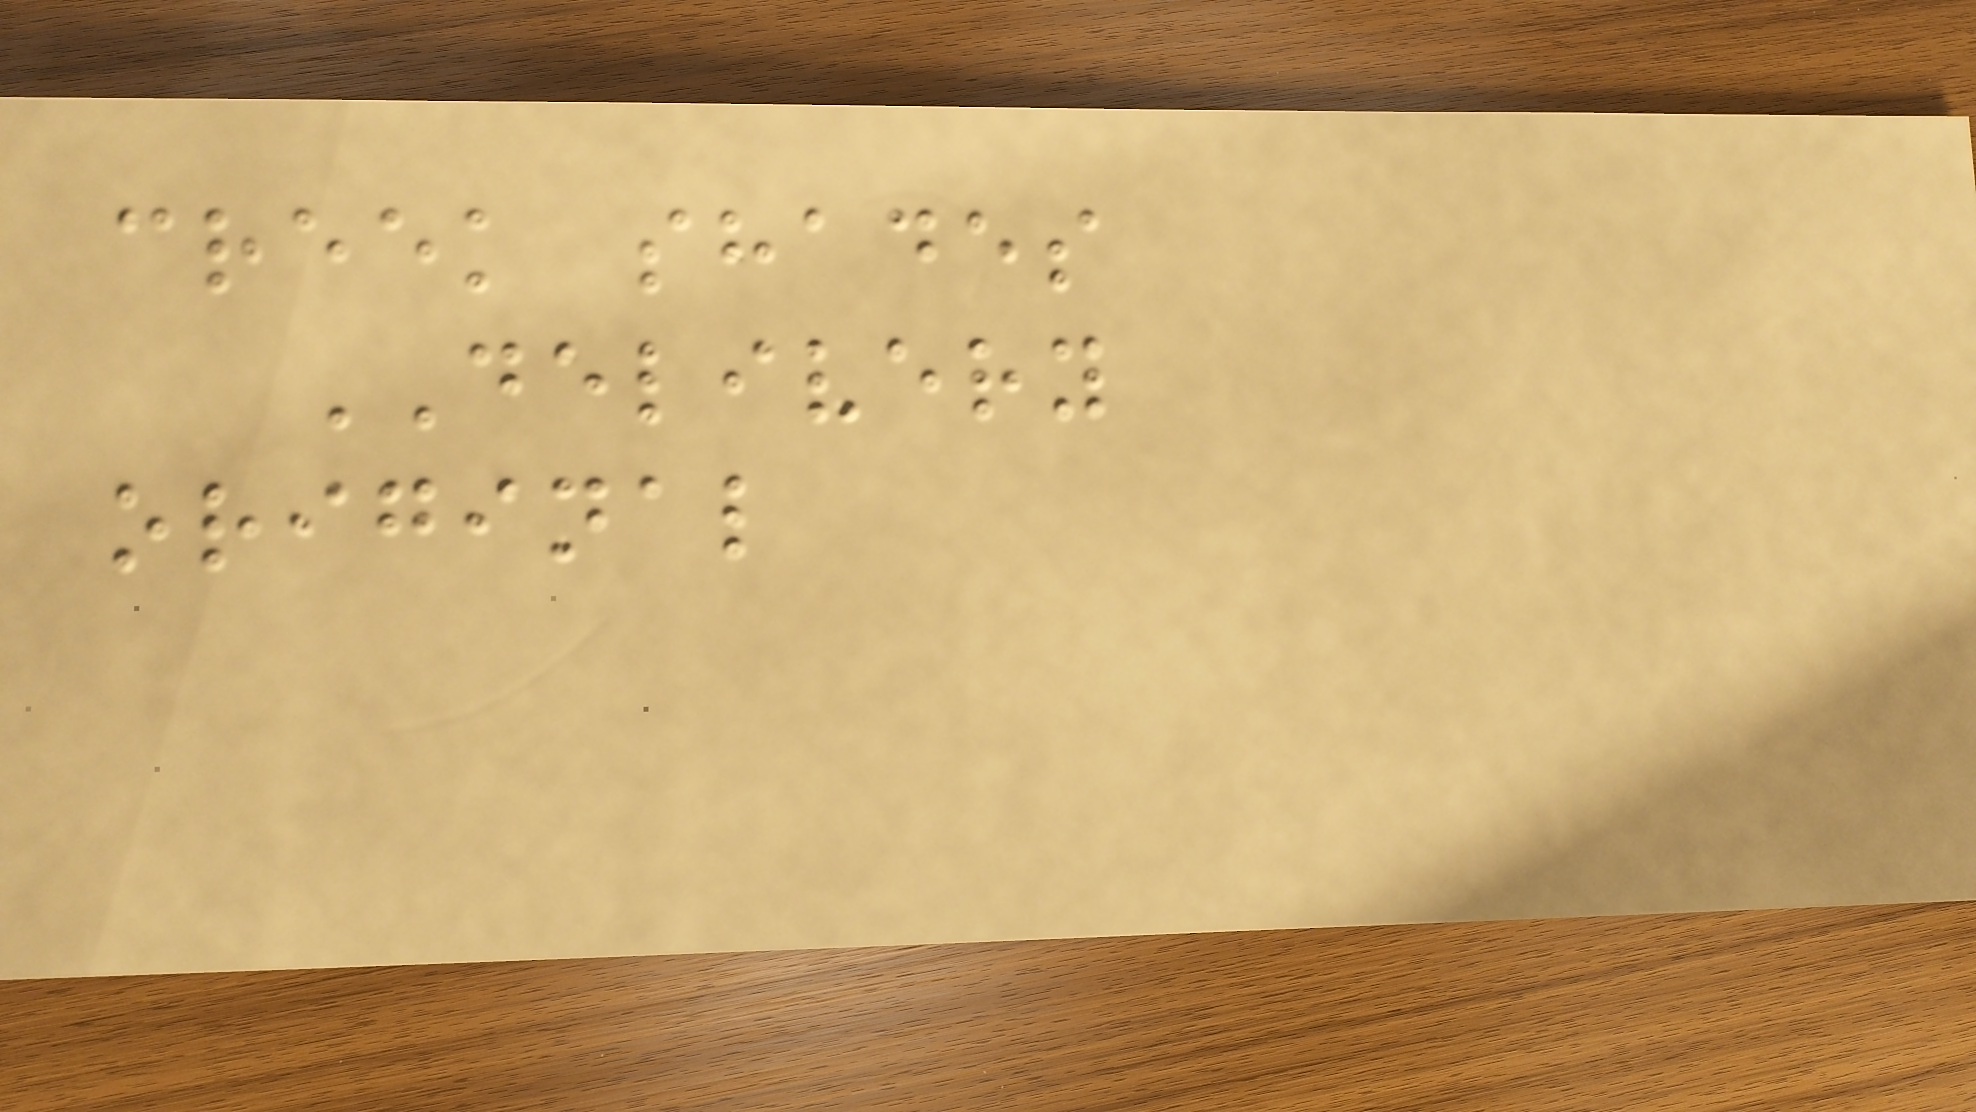creek shades
DELIVERY
original
